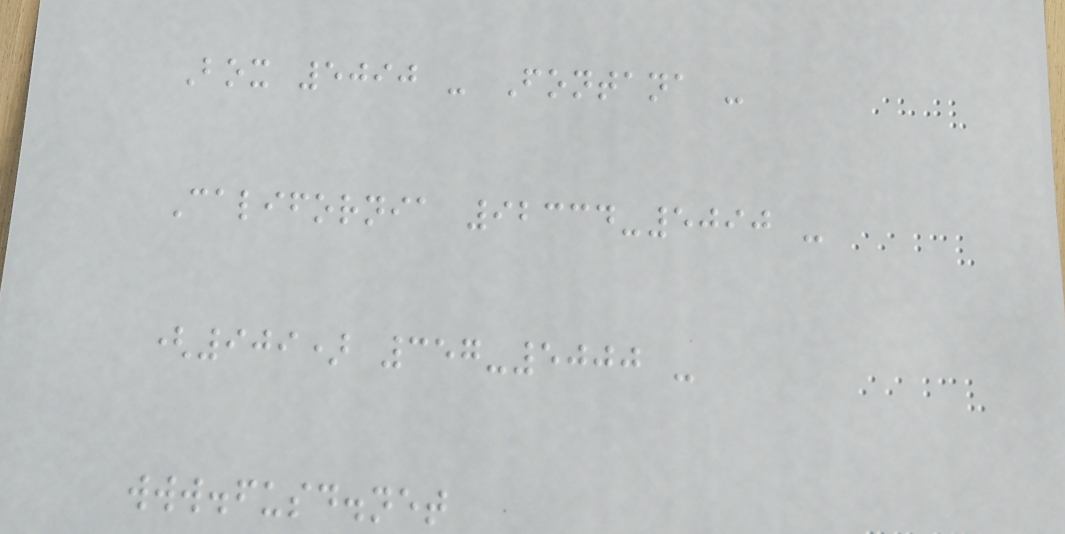Box 5090 - Fontana -
California 92334-5090 -
(909) 357-5000 -
www.fusd.net
